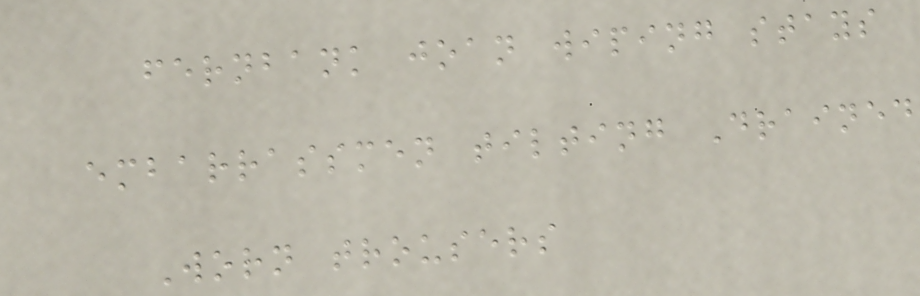fernbank joan wiping stays
embarrassmen tilting Drained
Worn trousers
